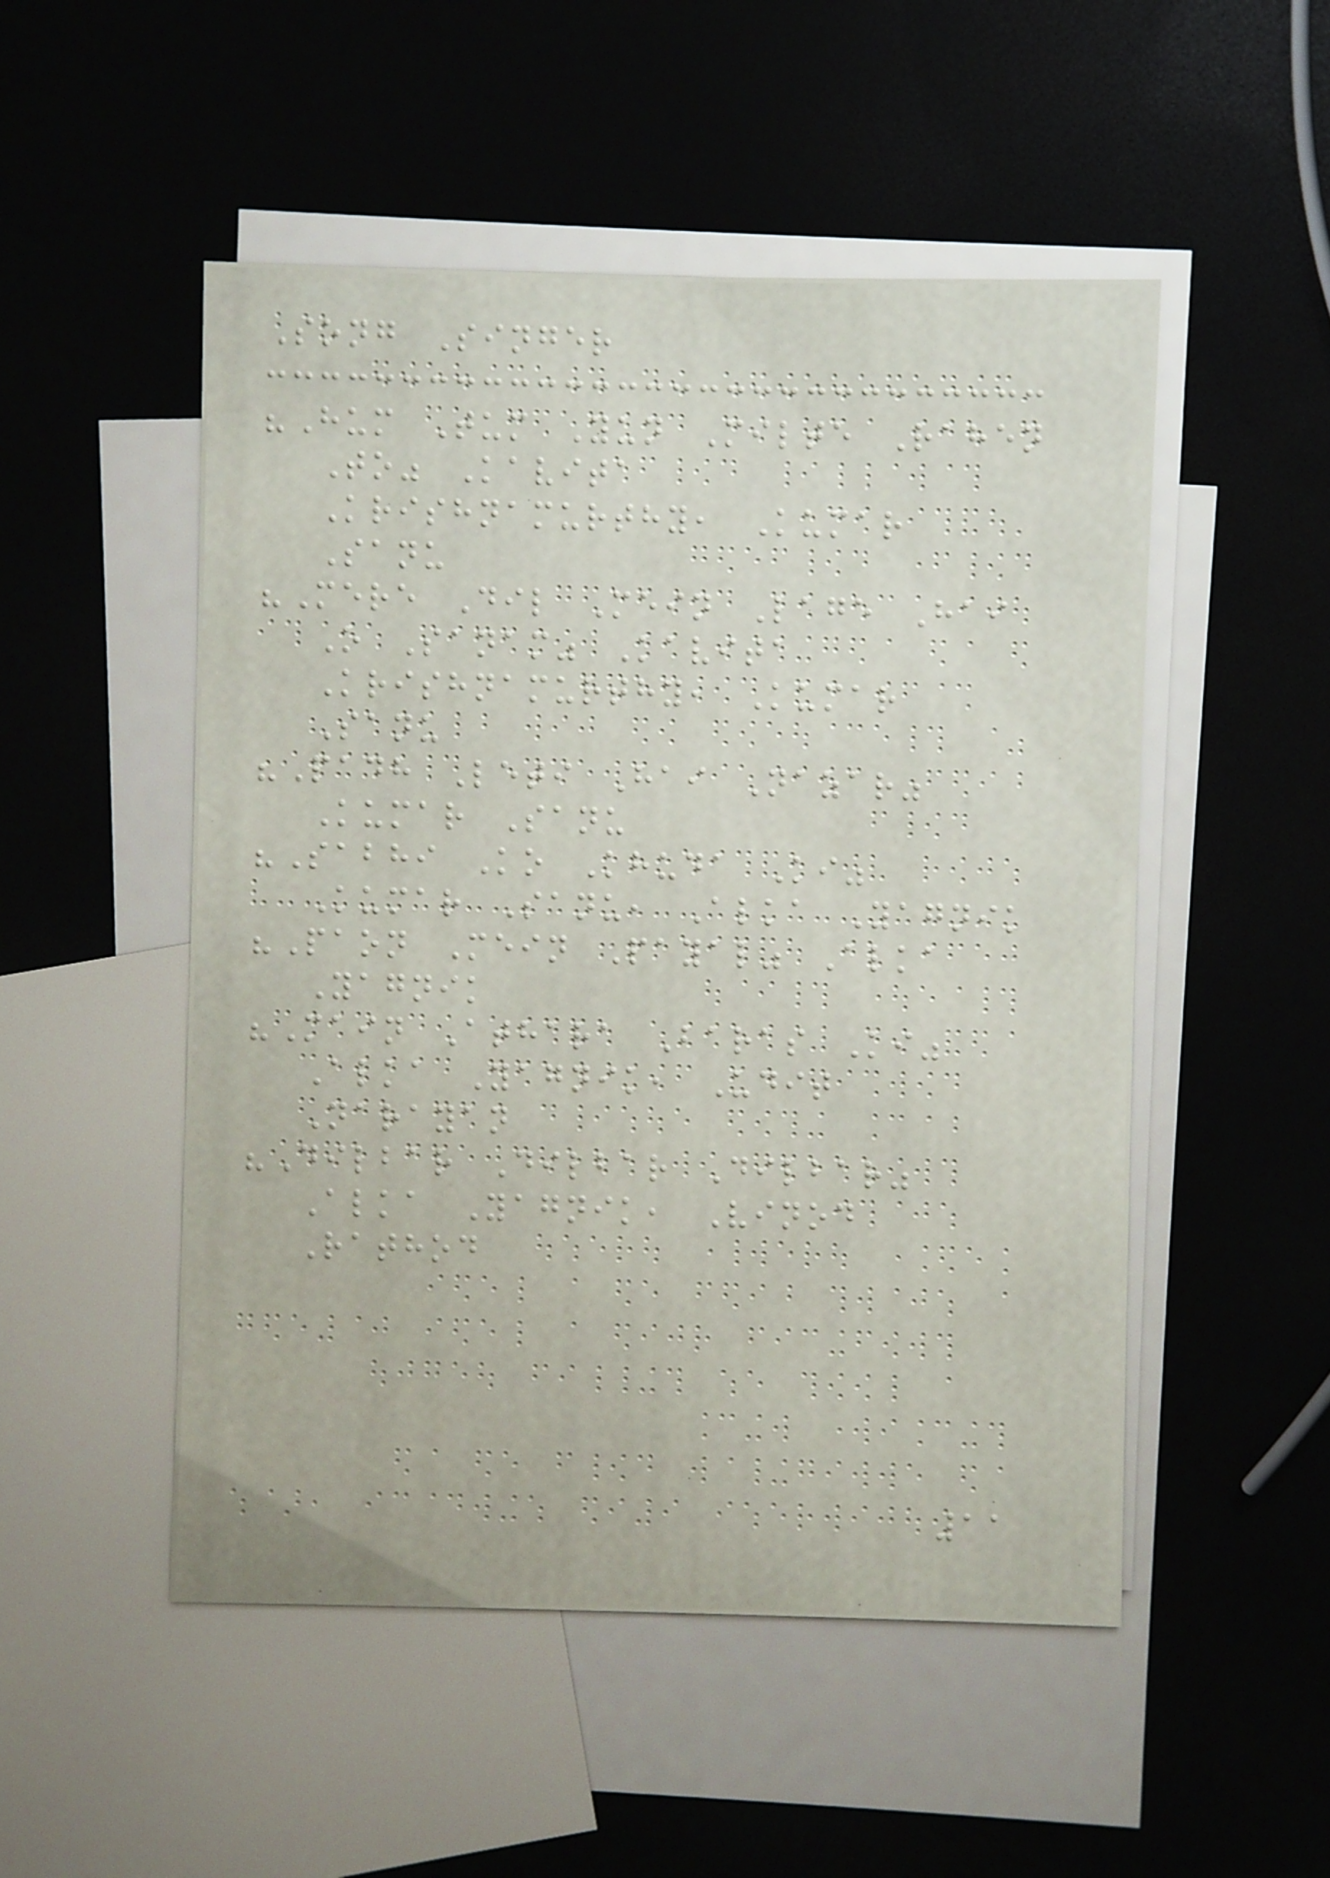Song Singer
"Hum Tum Yun Milte Rahen
To" Kavita
Krishnamurthy, Kumar
Sanu
"Mere Dil Mein Lage Hai
O Sanam" Kavita
Krishnamurthy, Kumar
Sanu
"Padh Leti Hai Nazar"
Kumar Sanu
"Sabhi Ko Khuda Ki"
Kumar Sanu, Alka Yagnik
"Paon Mein Payal" Alka
Yagnik
"Main Athara Baras Ki"
Alka Yagnik, Udit
Narayan
"Dilbar Dilbar Dilbar"
Alka Yagnik, Vinod
Rathod
11
